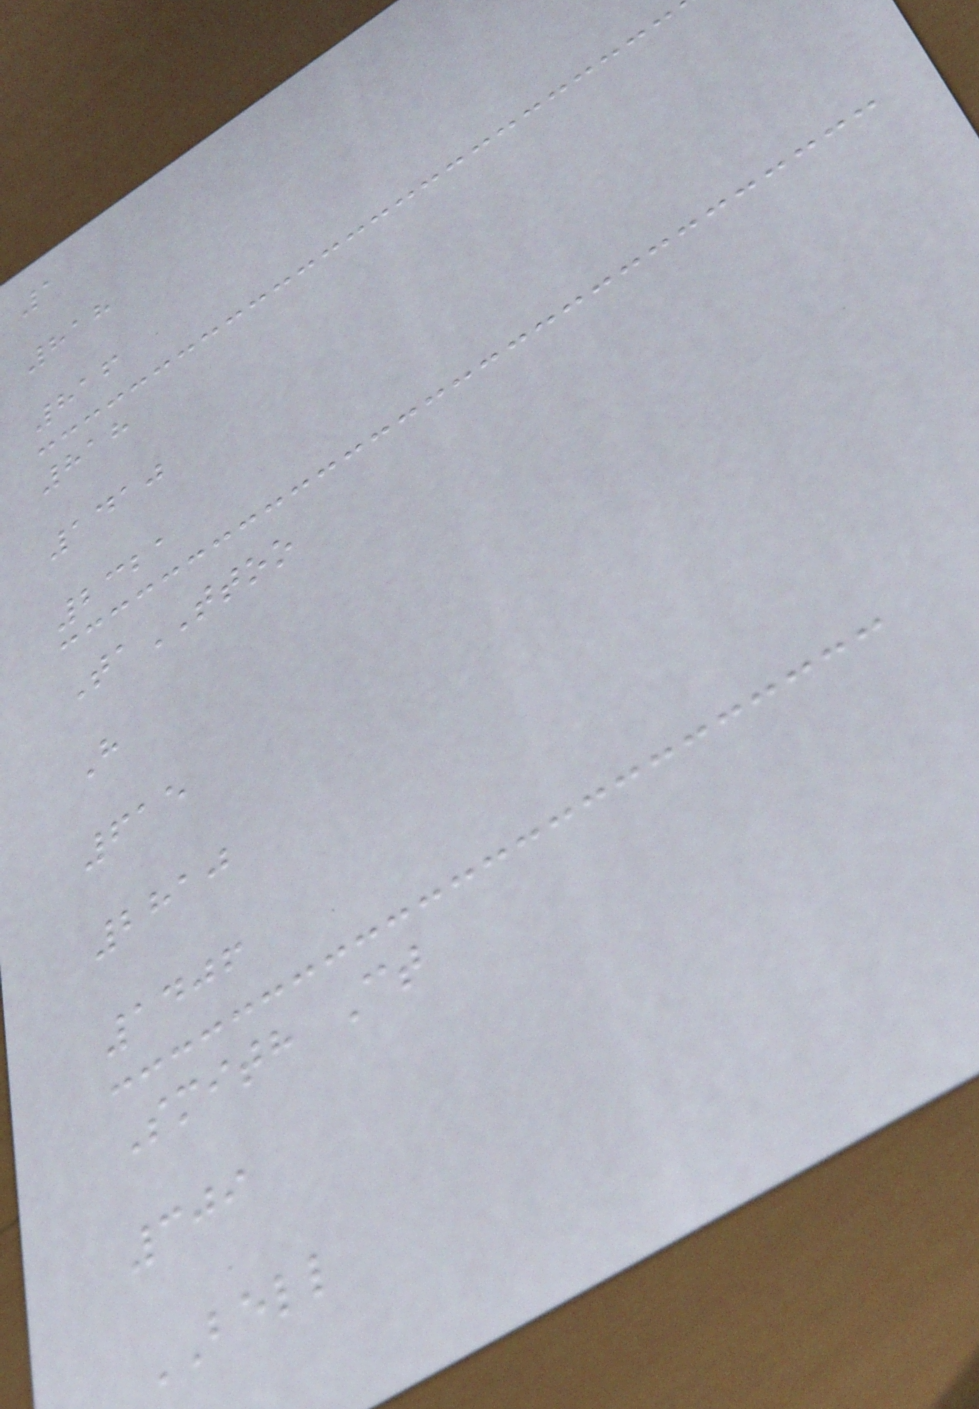1
818
816
818
1410
2321
TaTTOO
H
615
2810
1406
Smith Ct
309
BELL
